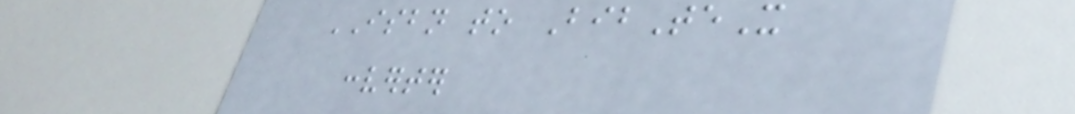ISBN to BibTeX
converter
